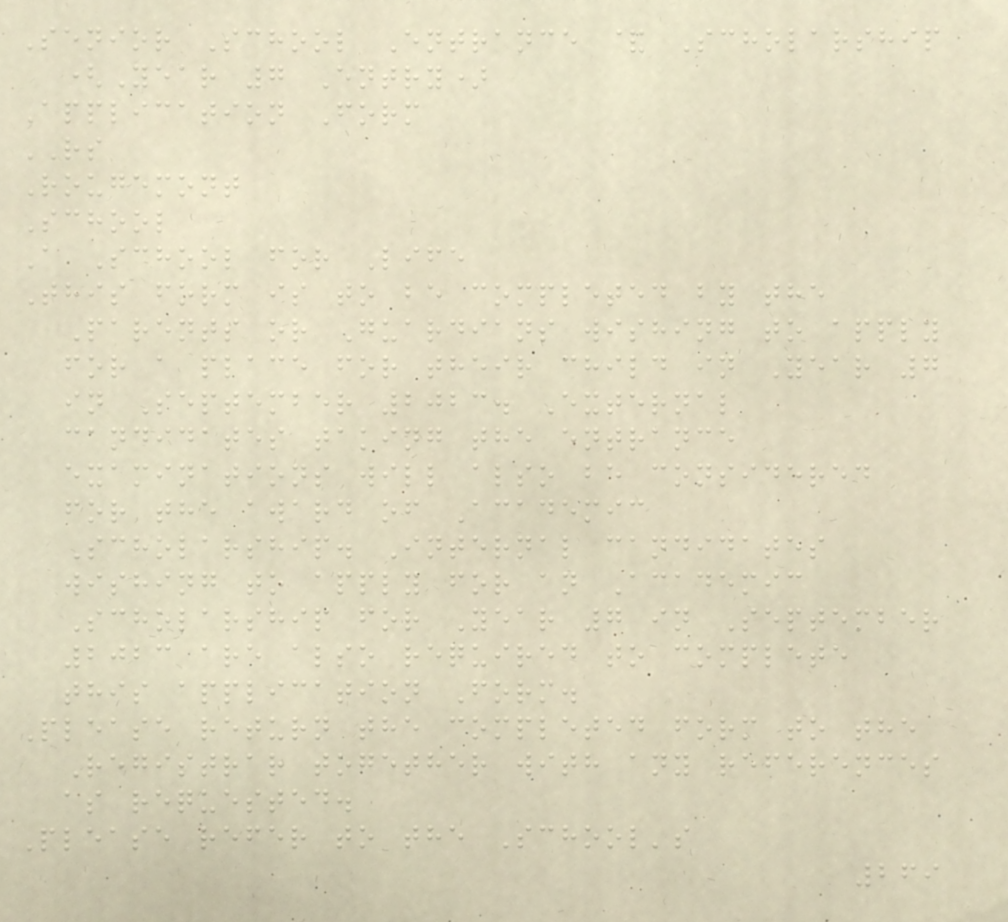Senior School Entrance & Scholarship
(Year 7 Entry)
Application Form
RS
Rougemont
School
A School for Life
This form is to be completed by the
Parents or Guardians wishing to apply
for a place for their child in Year 7
in September 2023. External
candidates taking the entrance
examinations will also be considered
for the award of Academic
Scholarship. Internal candidates
wishing to apply for an Academic
Scholarship for Year 7 in September
2023 are also required to complete
this application Form.
Please return the completed form to the
Registrar together with any references
as requested.
Please refer to the School's
269
